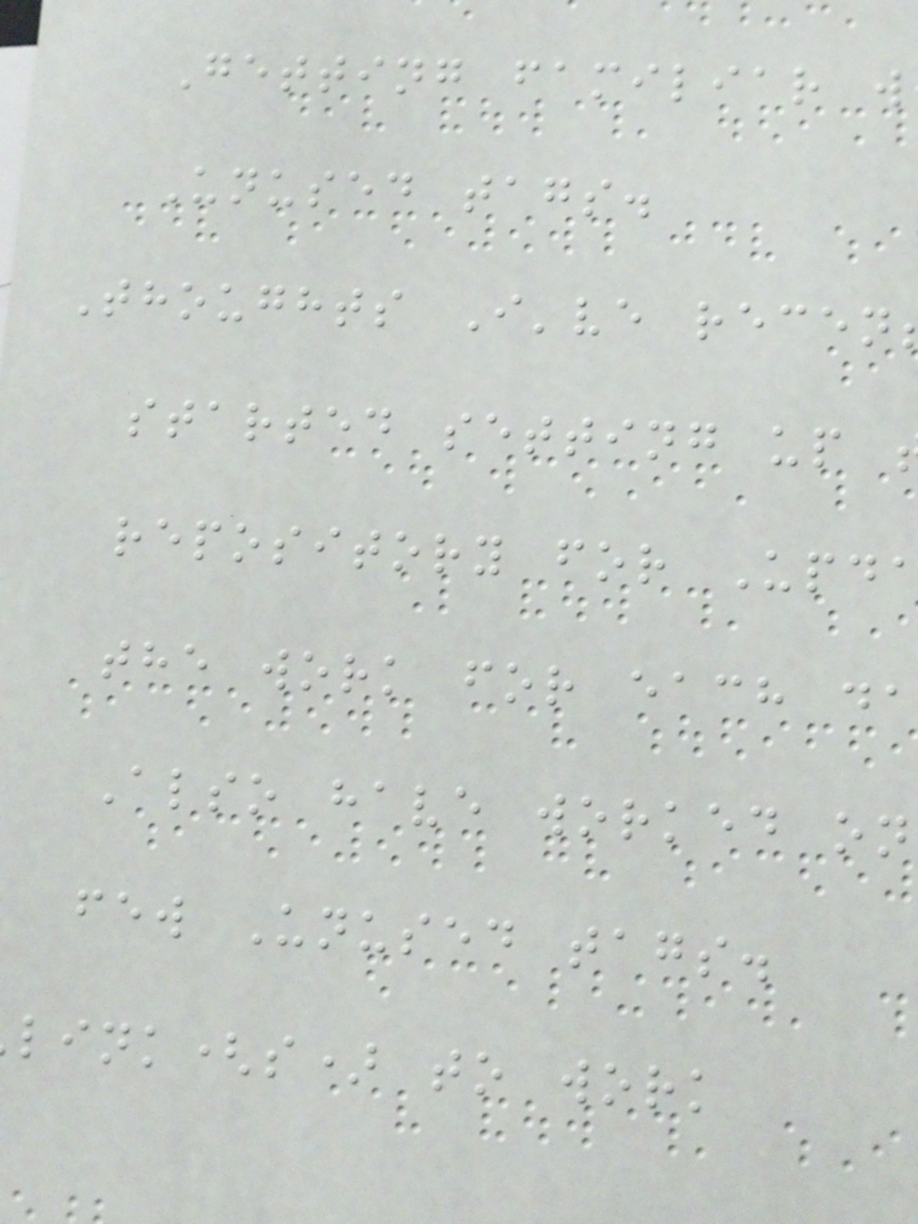Getting familiar w
Unused tags.
Thoughts I've recen
started setting up
repository for Upd
the work for each da
Also have worked on
few Unused tags.
link(s) to work
